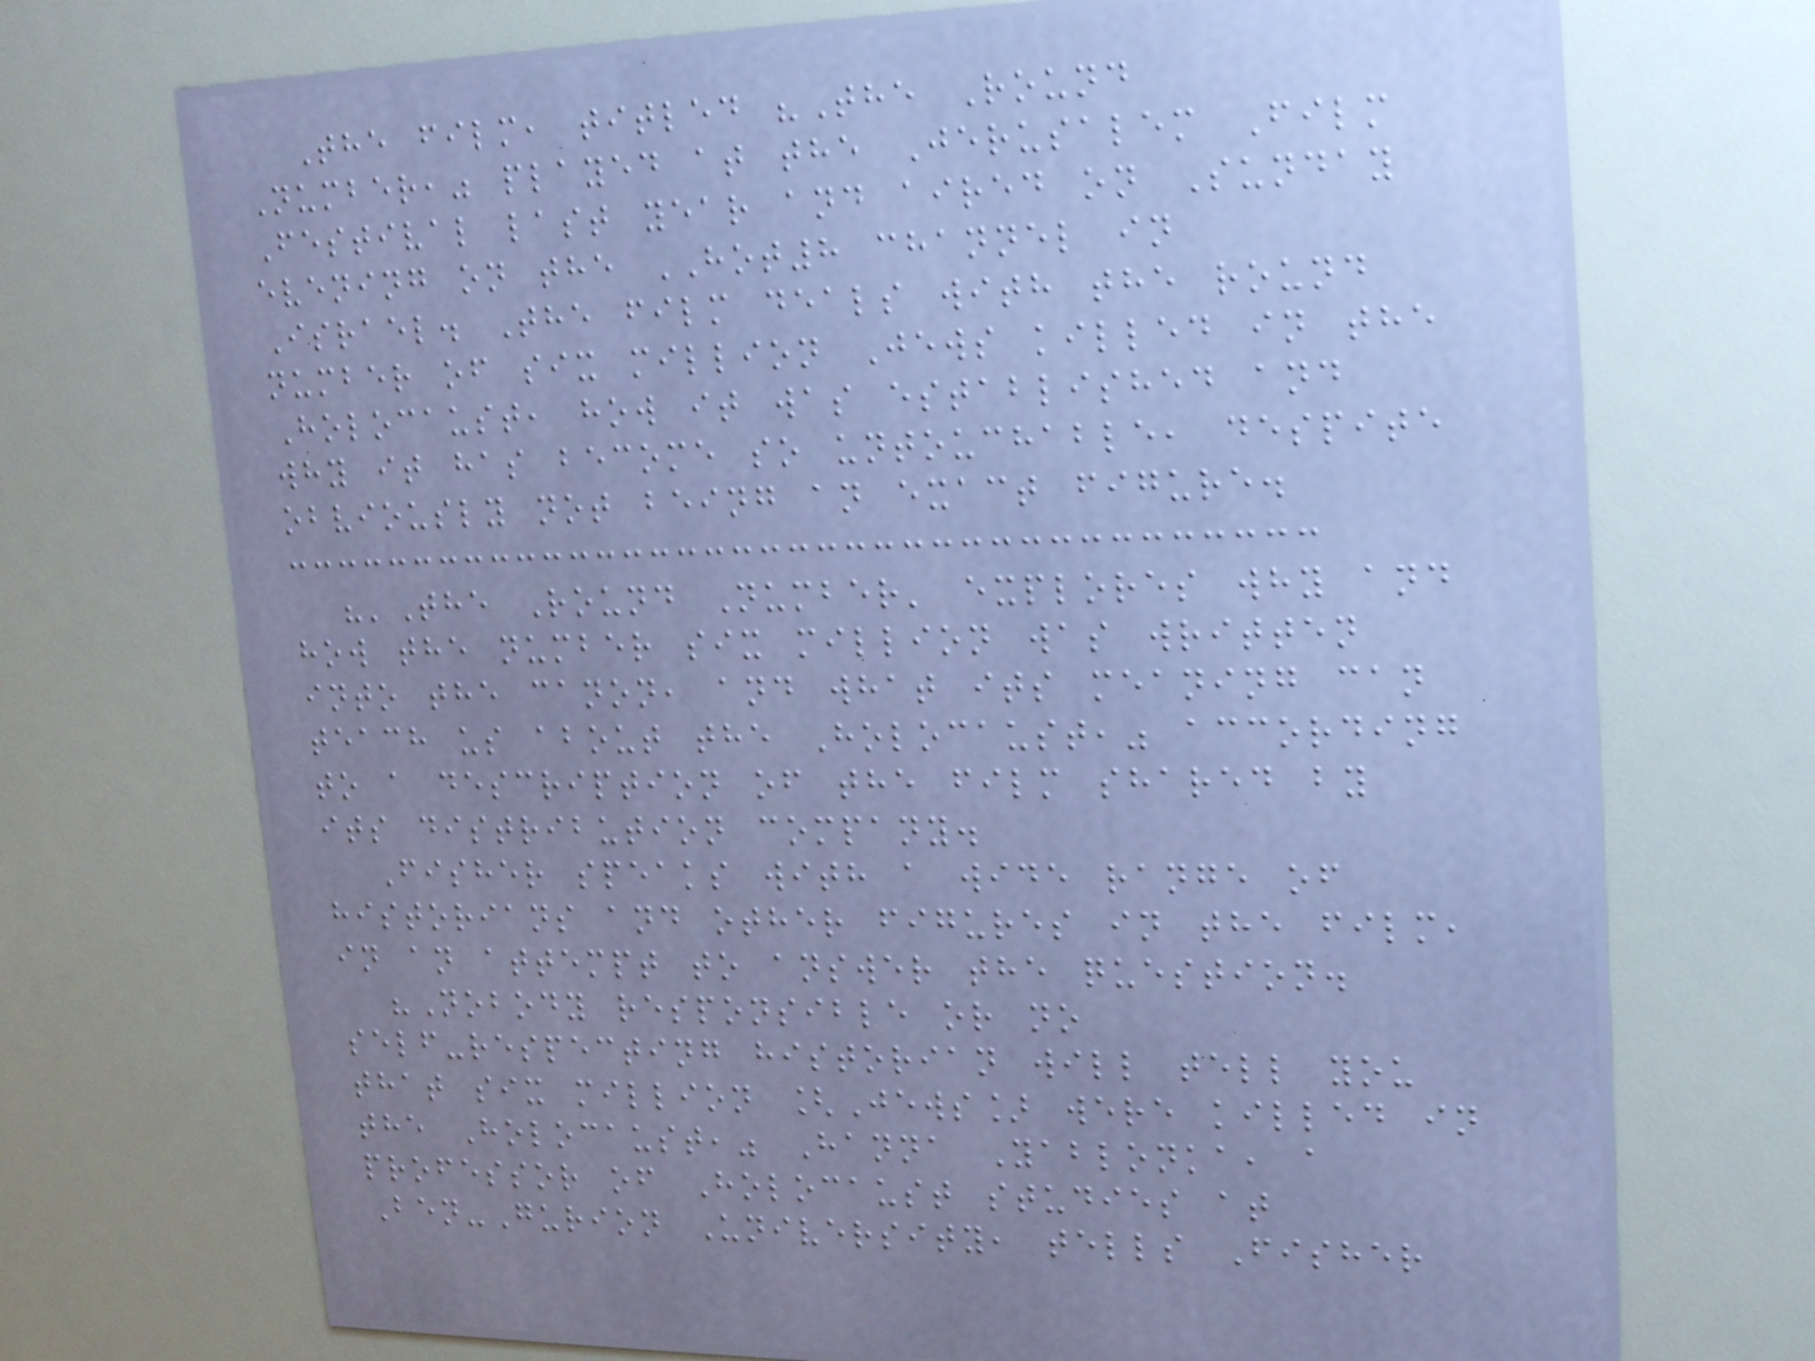The film, titled "The Round
Number," played at the Jerusalem Film
Festival last year and aired on Sunday
evening on the HOT8 channel in
Israel. The film deals with the round
number of six million Jews killed in the
Holocaust, how it was established and
why it has become so untouchable, despite
obviously not being an exact figure.
"'The Round Number' explores why and
how the number six million was written
into the canon, and what its meaning can
teach us about the Holocaust," according
to a description of the film shared by
its distribution company.
Fisher speaks with a wide range of
historians and other figures in the film,
in an attempt to answer the question.
"Nobody responsible or no
self-respecting historian will tell you
that six million [Jews] were killed in
the Holocaust," Hanna Yablonka, a
professor of Holocaust studies at
Ben-Gurion University, tells Fisher
